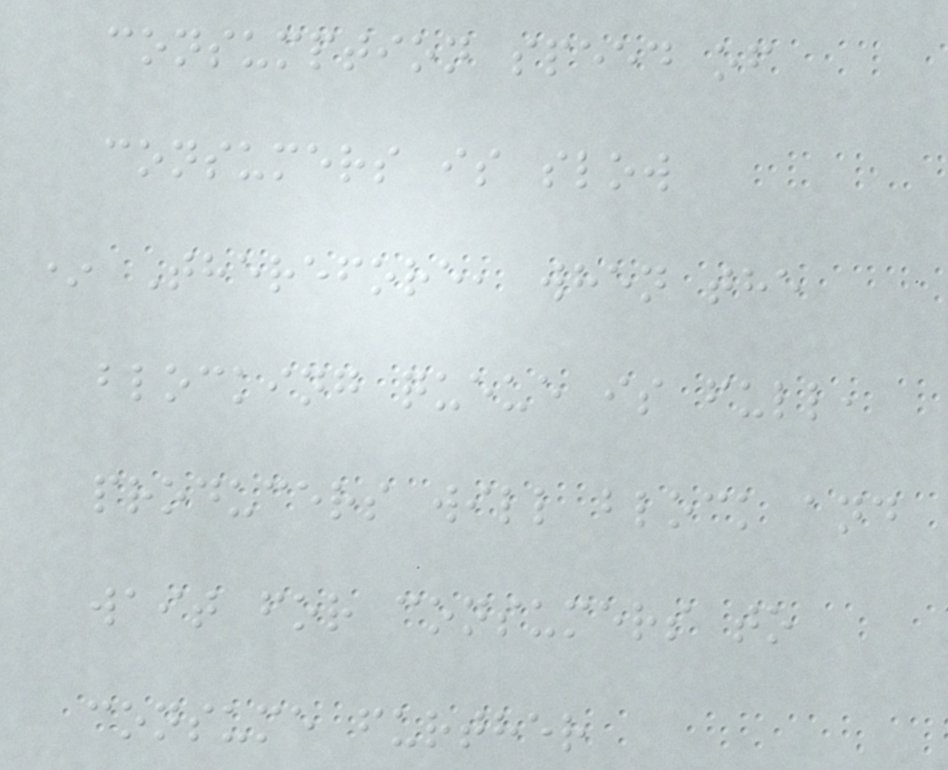consumption speed of
consumers is slow
* Therefore, when the
blocking queue is full,
producers will block and
wait for consumers to
consume further
